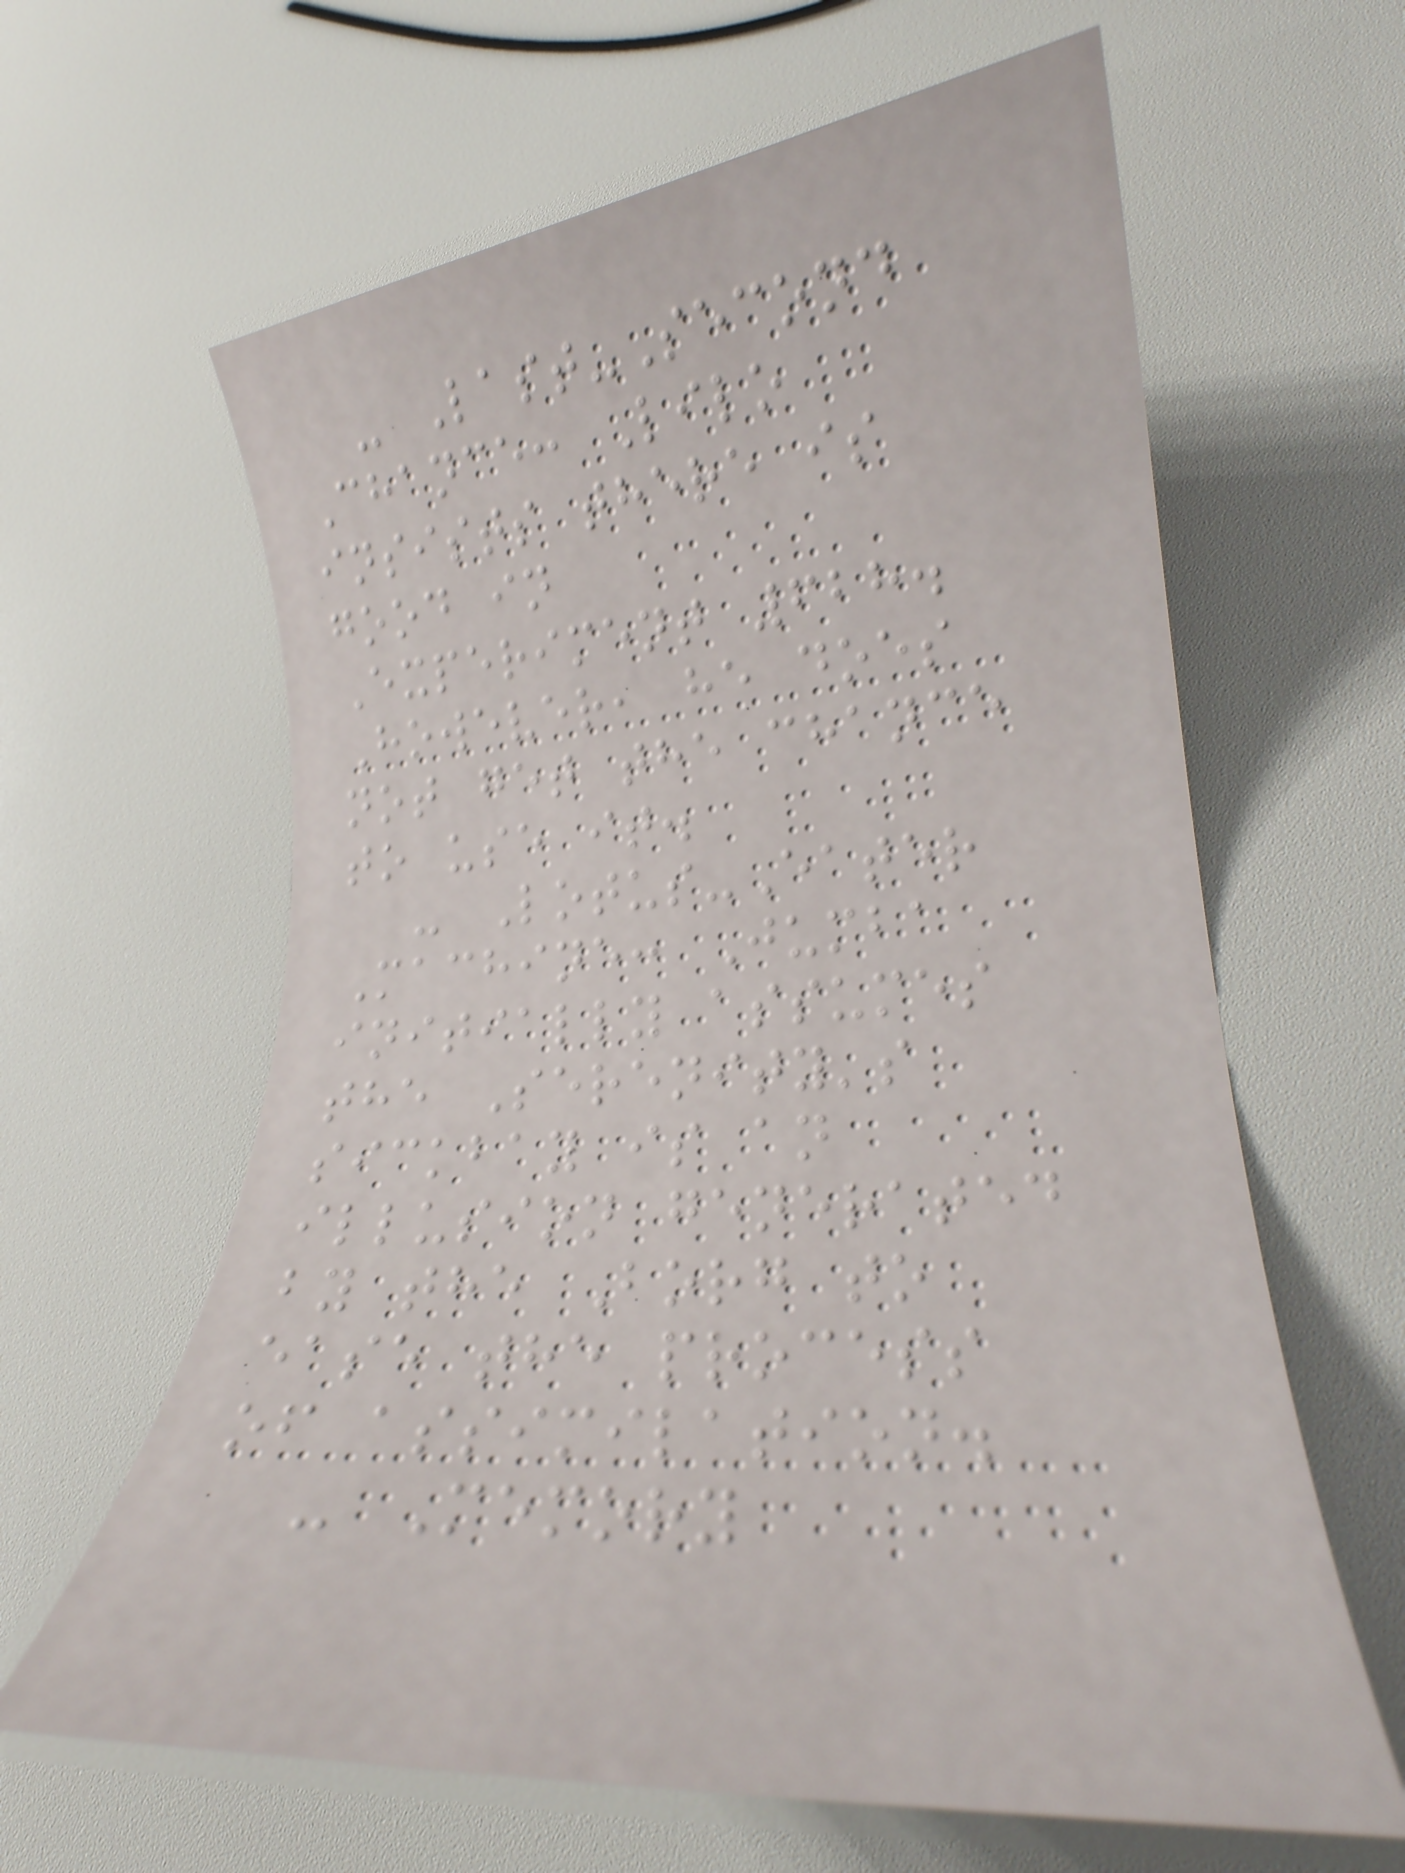- Last-Second
Chance: Lilo
insists there is
good in
Experiment 628.
However, he does
not get the chance
to use it.
- Lotus-Eater
Machine: Jumba
initially assumes
the Serenity's
sickbay is an
illusion generated
by the Borg to
ease the process
of assimilation.
- Memory
